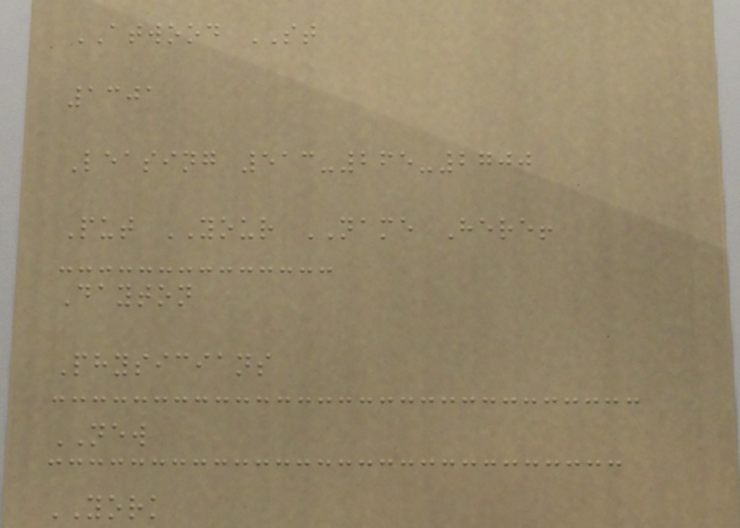ATWOOD ST
1301
Leasing 513-265-2700
Put YOUR NAME Here!
Dayton
Physicians
NEW
YORK
